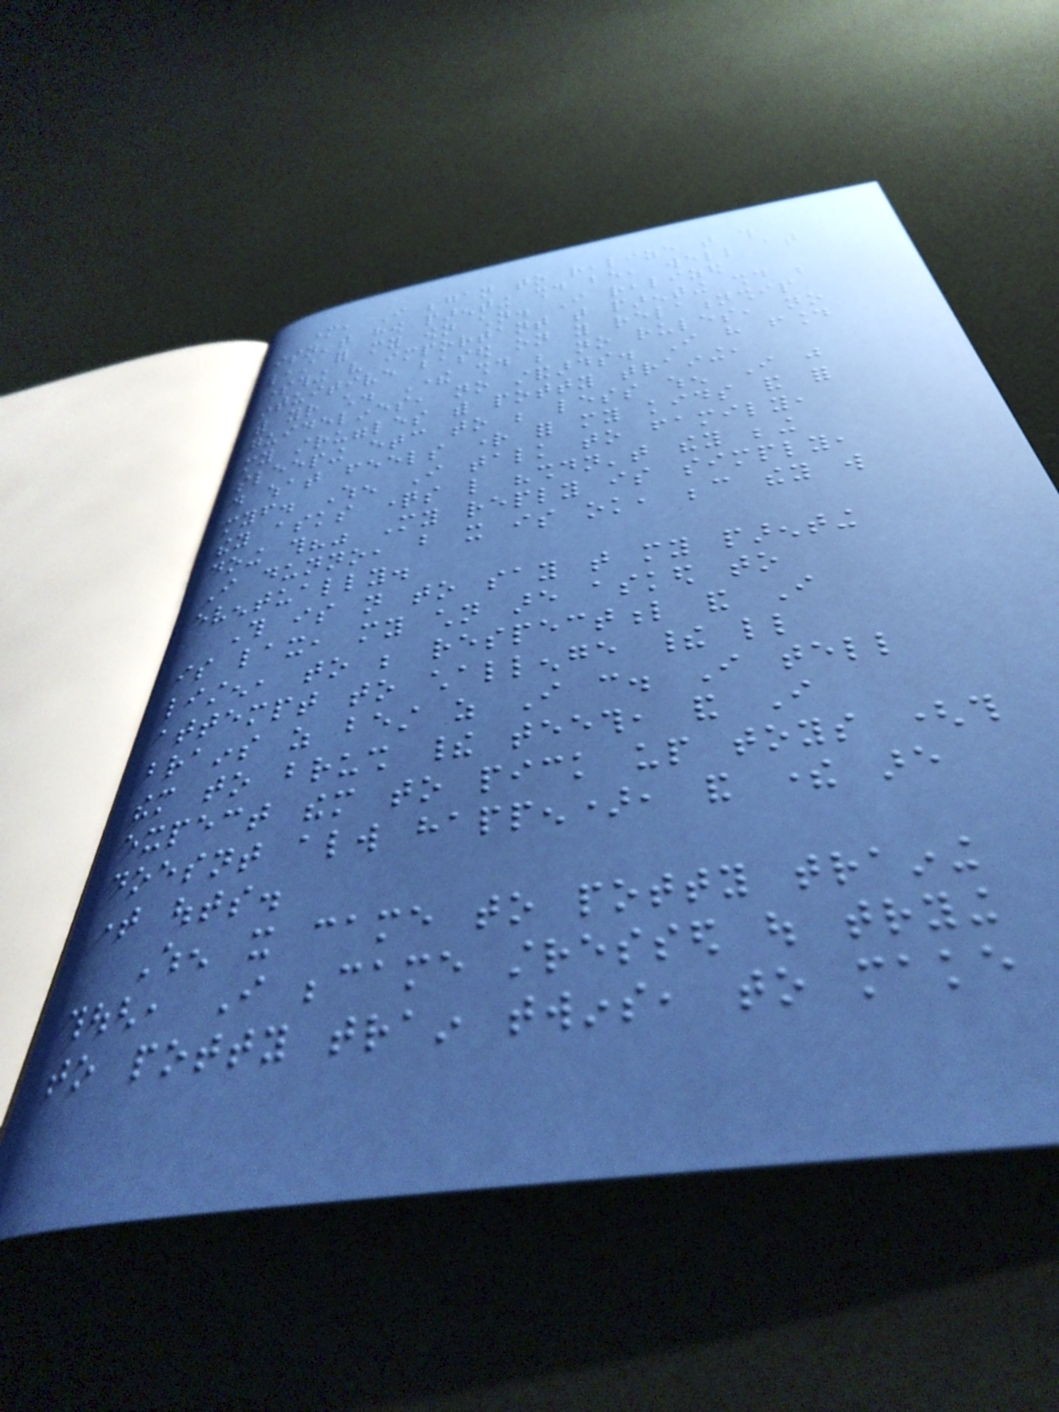mother, I began to realize that this
isn't how parenting should be, well at
least for my own children. I realized
something very important that parenting should be
intuitive based on you relationship
with your child. There should be no rules, no
guidelines, no standards. I have found
my struggles with potty training,
sleeping etc to be less when I just
do what feels right for my kids and for
myself. When I talk to family,
they asks questions like "shouldn't they being
doing this?" My reply is simply,
I dunno, but it is ok, because they will
eventually.
This is not to say that my parenting
is lax, my children are asked to
listen, to be respectful and I
attempt to challenge their little
brains as best as I can. I tell
them to brush their teeth, and I
expect them to pick up toys (this
doesnt always happen), and there are
time outs.
When it came to potty training
though, I became stressed out trying
to potty train twins, to make
